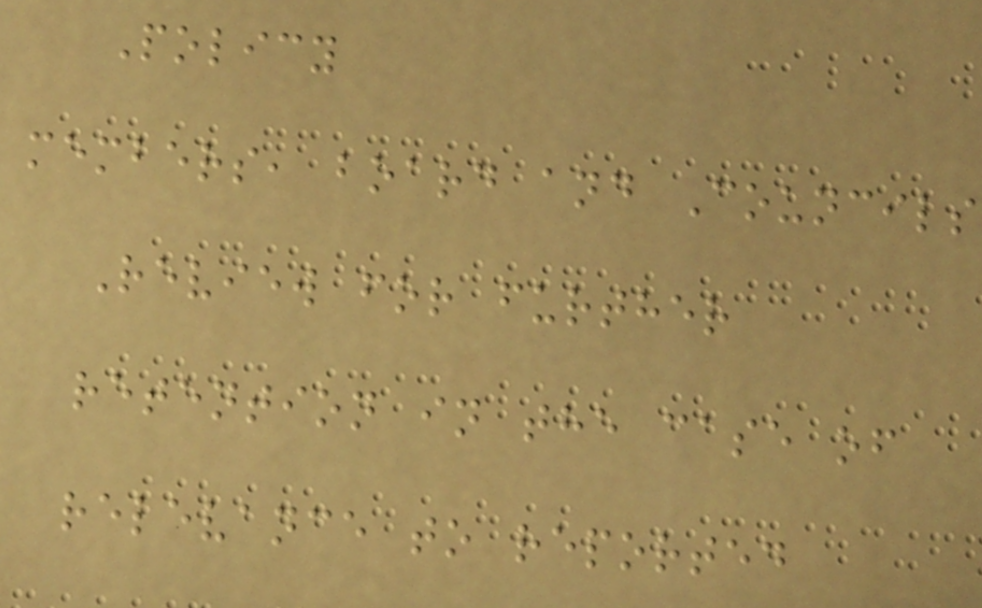Policy
members, board and Councils
Review for further
retention in the case of
relevance to reported
